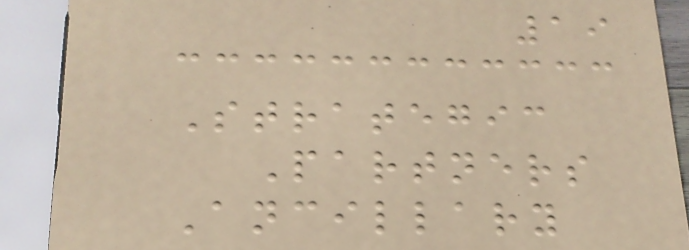19
Strategic
Partners
Ancillary
